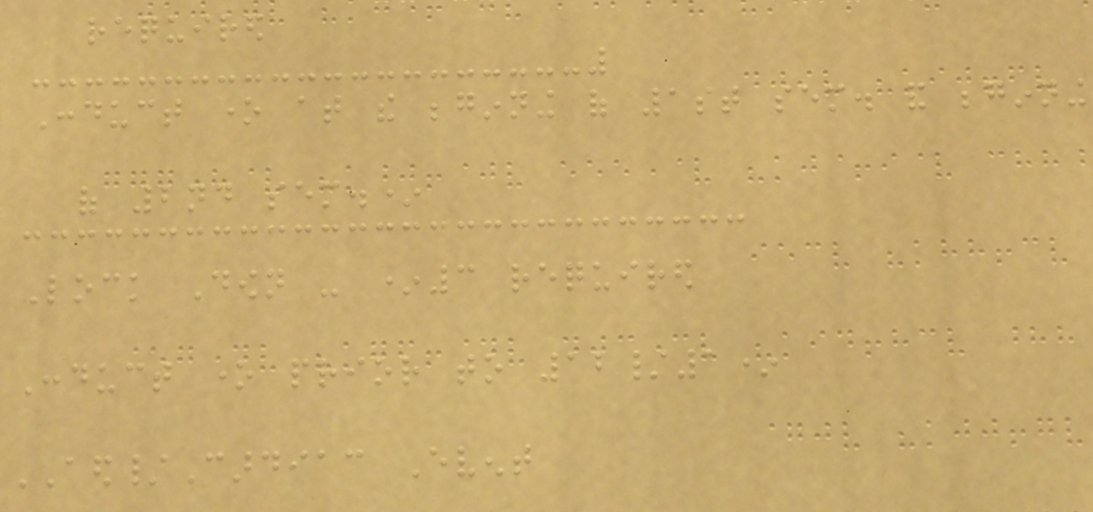required
Conduct one at the beginning of 1st sem. and beginning
of 2nd sem.*
Lock Down - *3 required
Conduct one prior to 12/1*
AED/Cardiac Event
